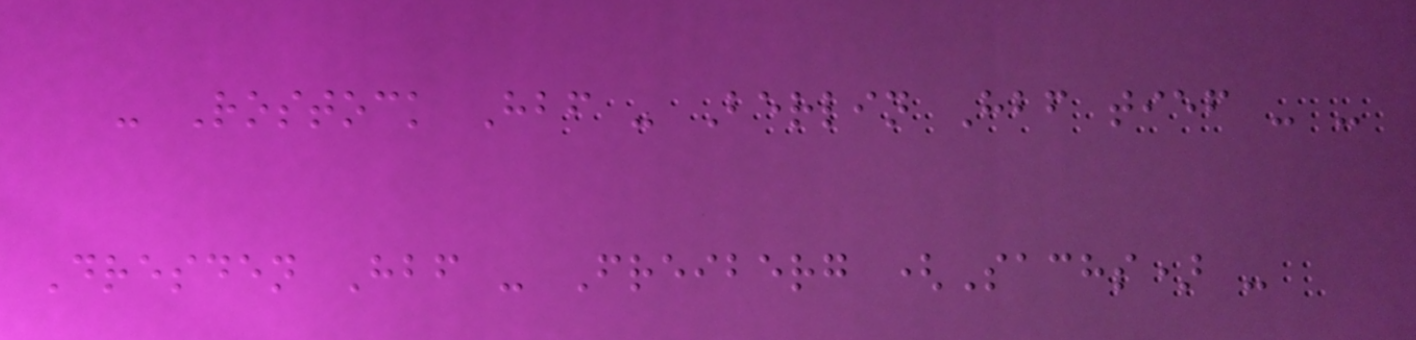- Rostock Hbf - Berlin Hbf tief - -
Dresden Hbf - Freiberg (Sachs) -
